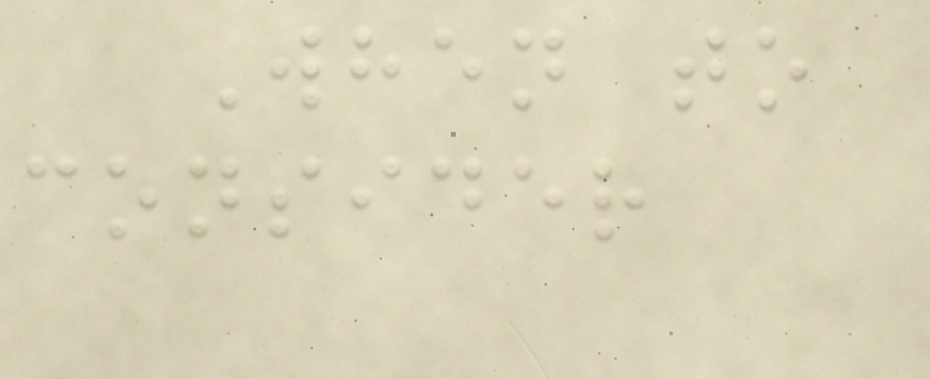When to
consider
